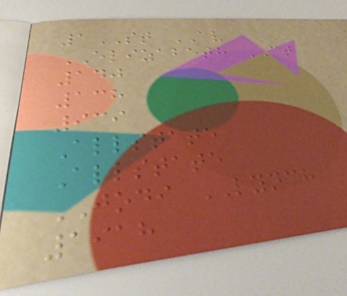1ST AV
ELIZABETH CT
140
138
939
Allstate
Allstate
JODI LYNCH
1918
